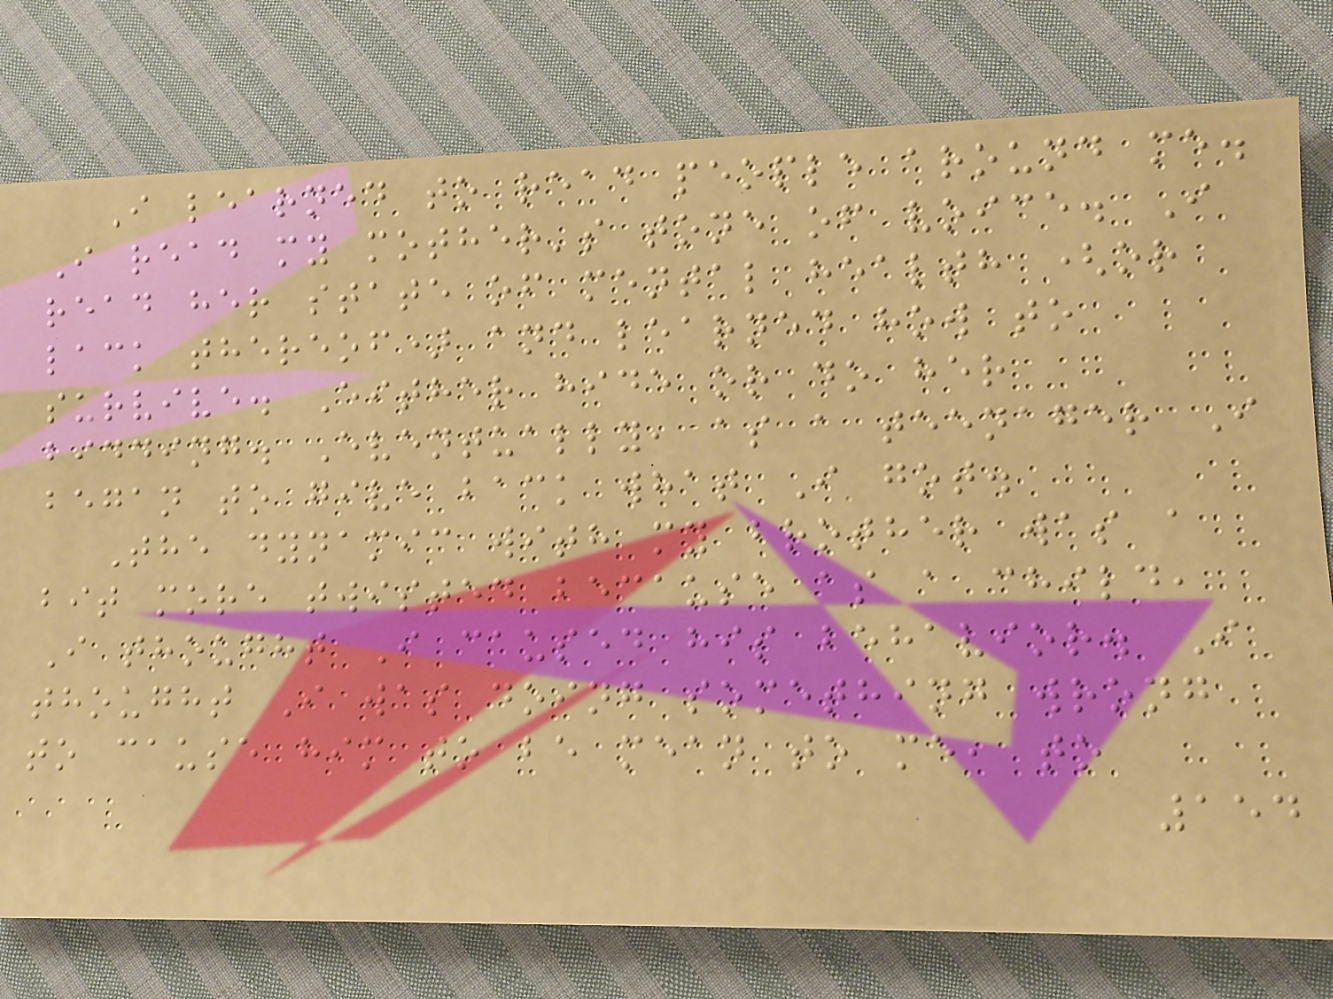I learned to read people around me.
I read my mother's tone of voice. I
read her state of mental health (or
lack thereof) and learned how to
survive. Either hide or do her
bidding. Eventually, as a teenager I
began to give back what I got.
The dynamic with my brother was a
bit more twisted because as a child,
I thought I caused his behavior. I
thought I was doing something wrong
to cause him to be mean to me, to
154
